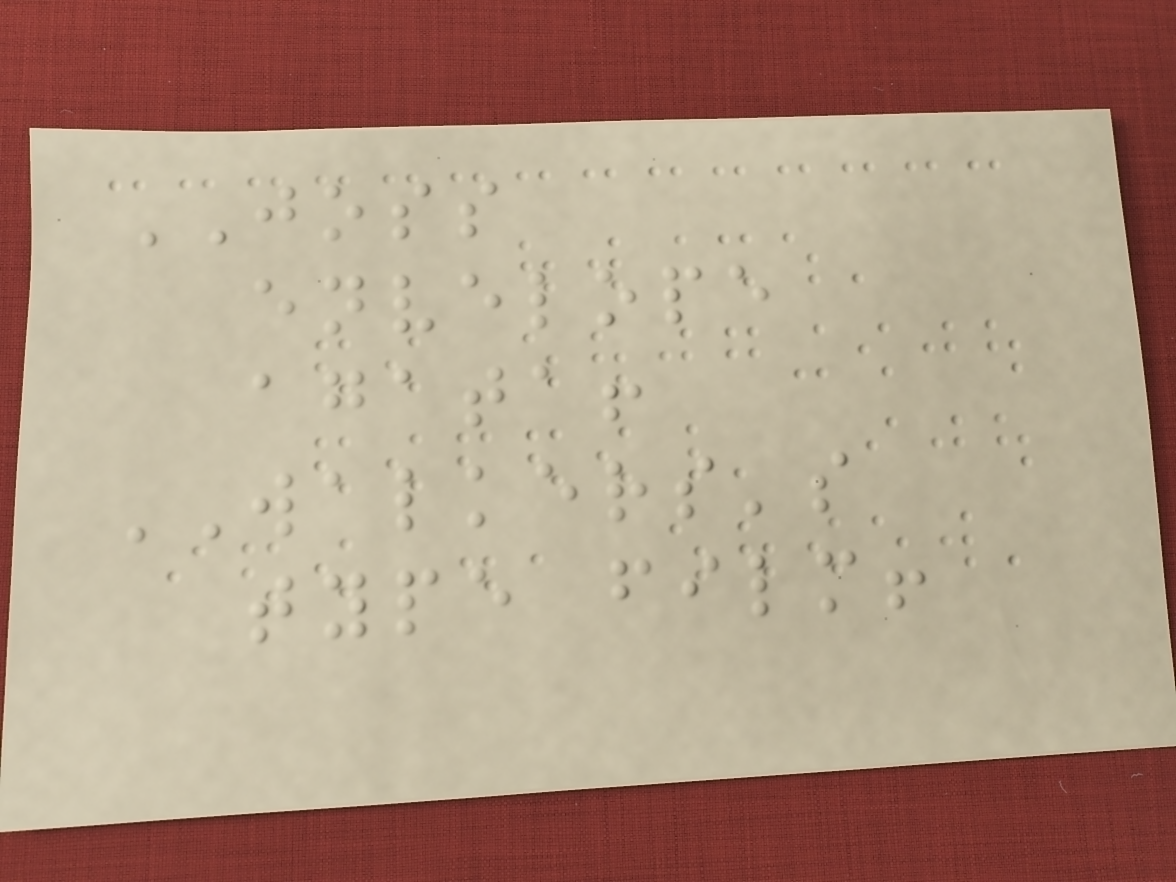JOSS
envelope
agata!
WALKERS's
type film!
